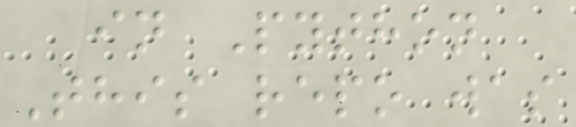in Python
This repo was
